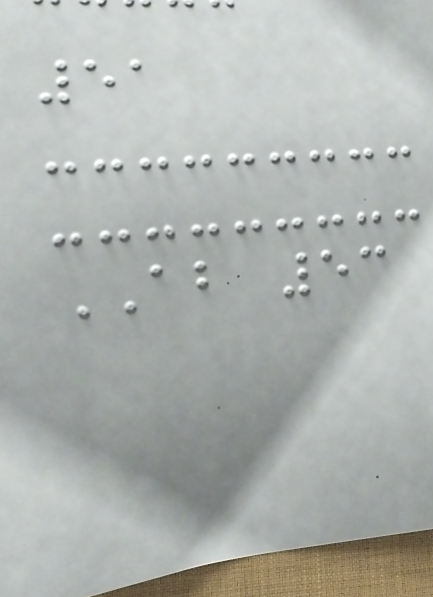51
AB 53
